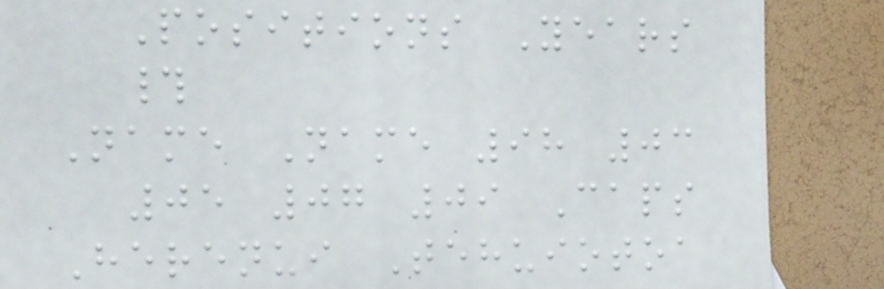Positions Years
#
Name Name 98 03
05 07 09 Caps
Herenui Tehuiotoa
